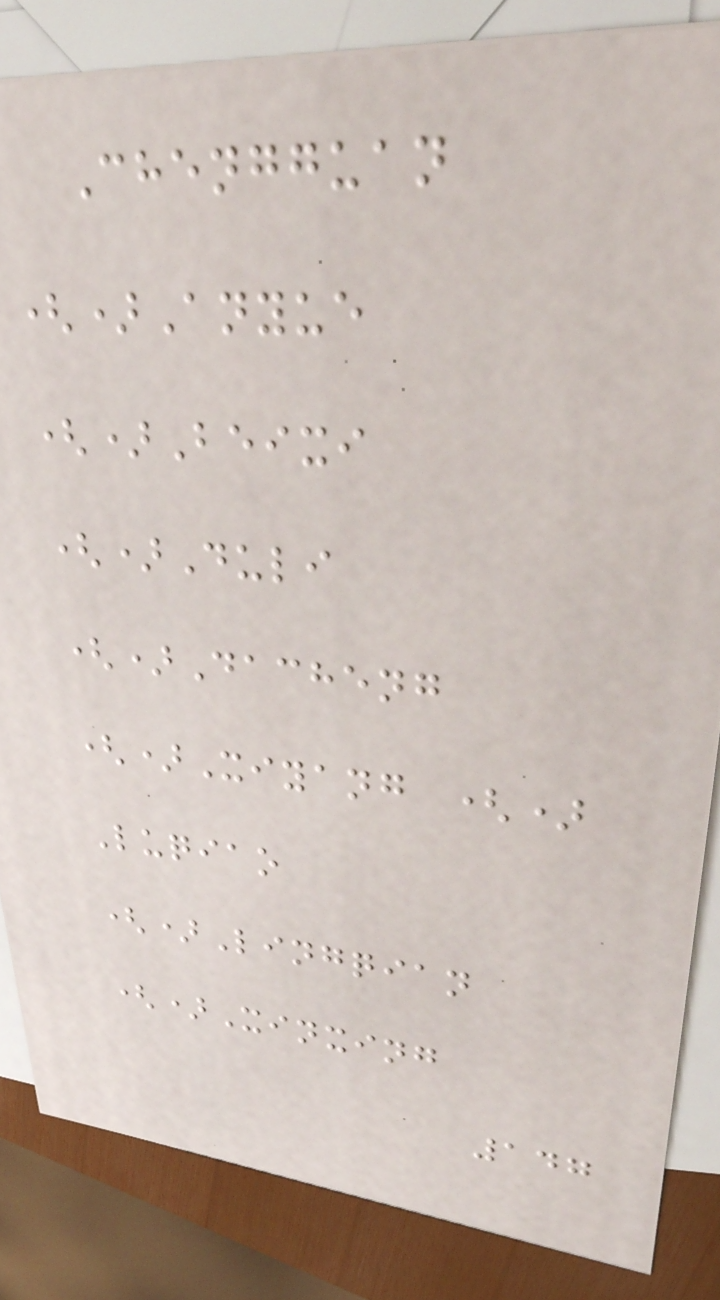Chengguan
()Anyue
()Beixi
()Duli
()Dacheng
()Xiyang ()
Luqiao
()Lingqian
()Xinxing
147
